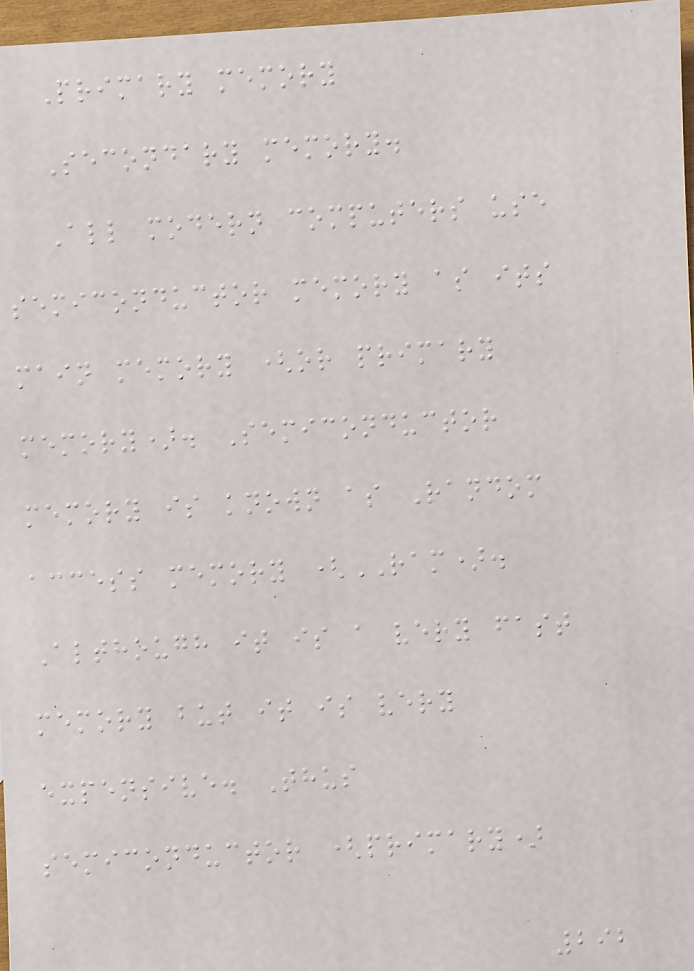Primary memory
Secondary memory.
All modern computers use
semiconductor memory as its
main memory (or primary
memory). Semiconductor
memory is known as Random
access memory (RAM).
Although it is a very fast
memory but it is very
expensive. Thus
semiconductor (primary)
292
